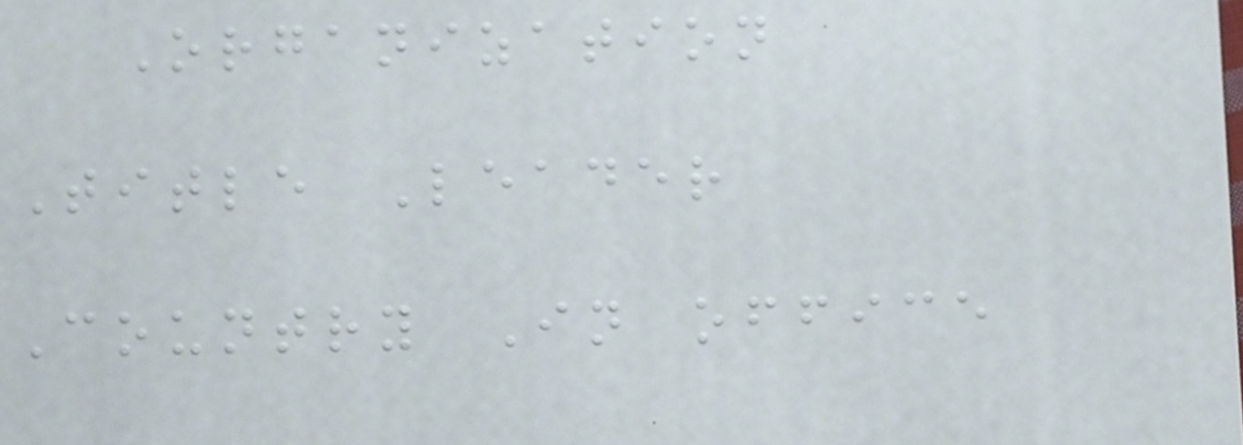Organization
Title Leader
Country In office
